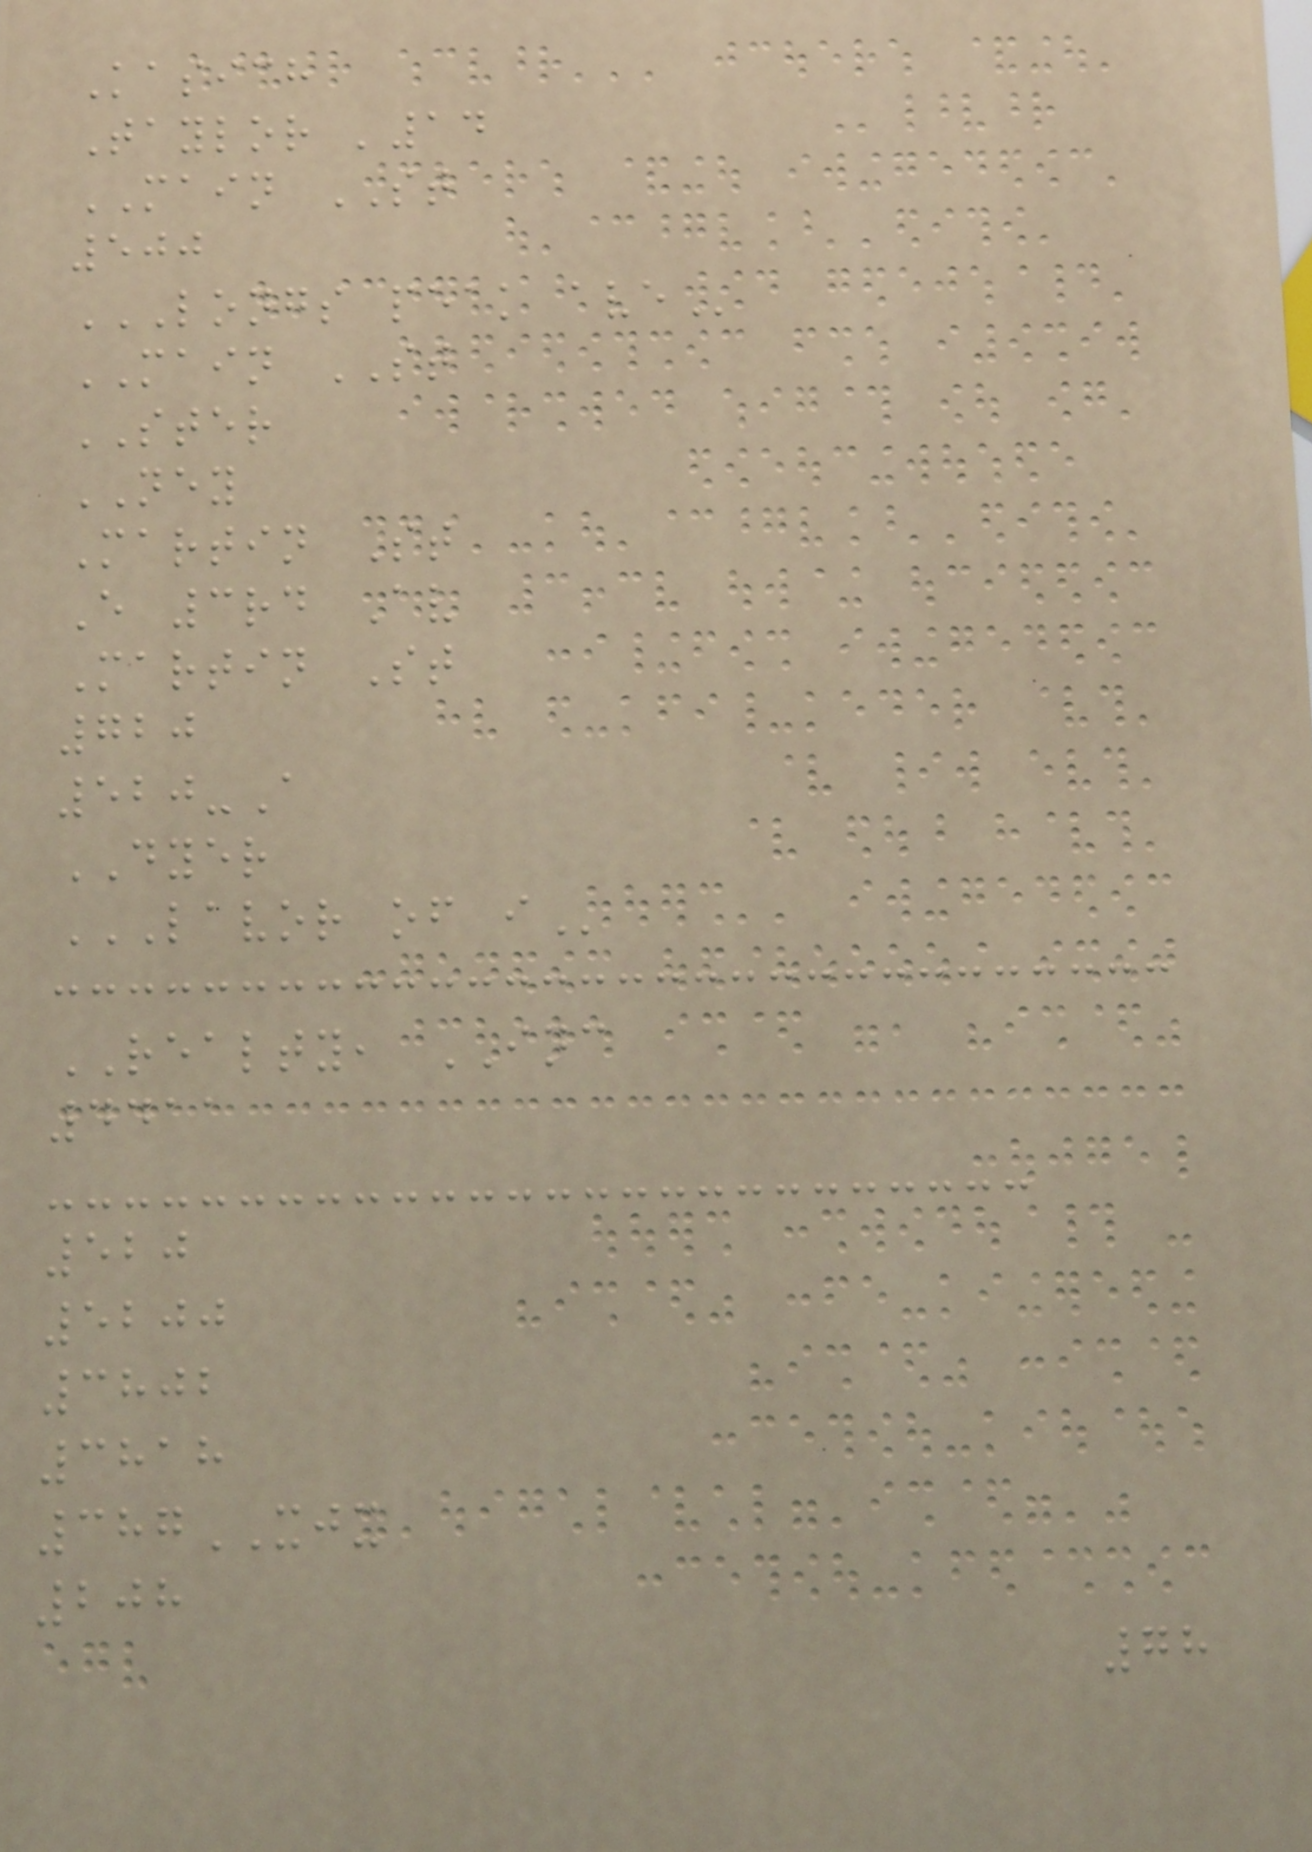Kasich
Taylor '14
MAIN ST
500
LONGS PEAK AVE
MAIN ST
STER
NEY
Martin St
E 3rd Av
Martin St
720
520-A
DYER
LAVOR OF I
REALTY, INC
4411
520
5200
3802
3818
387XJX
208
78
